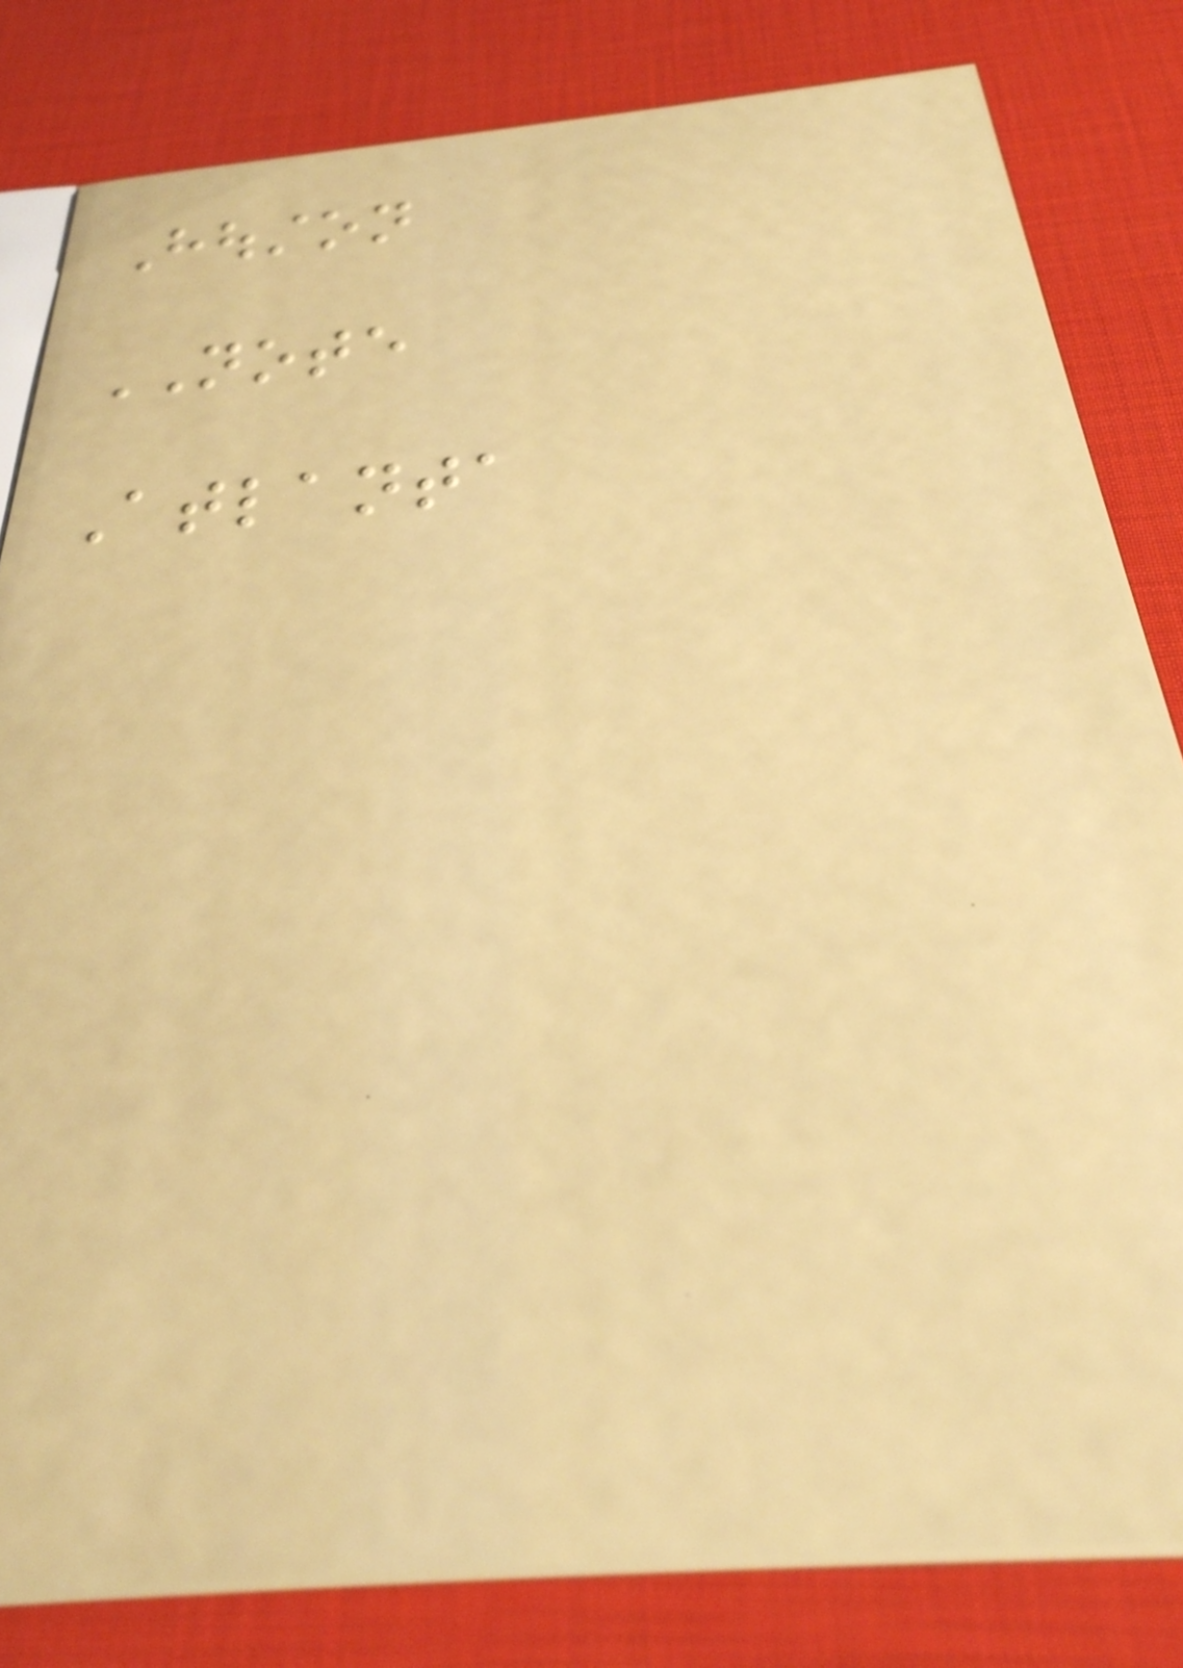Houston
NOTE
Atlanta
